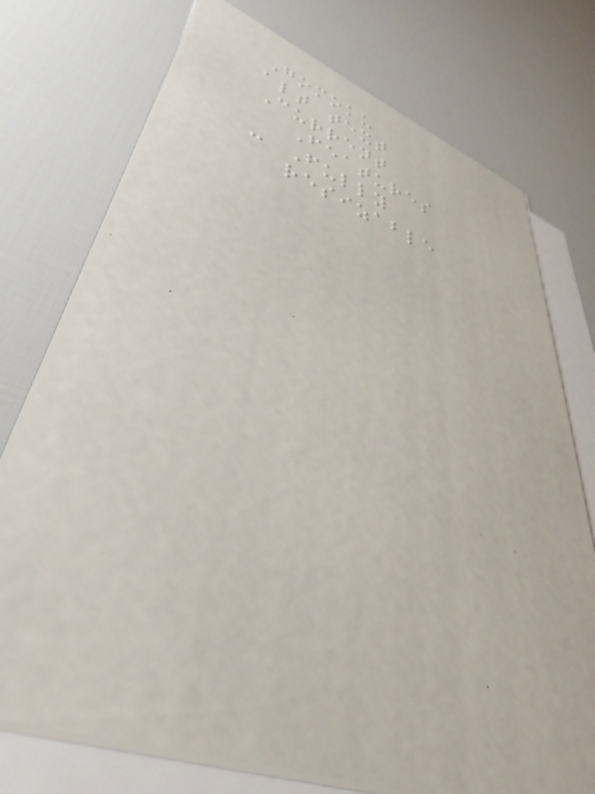Gomoku
alt text
Current
Features
- Fully
resizable
